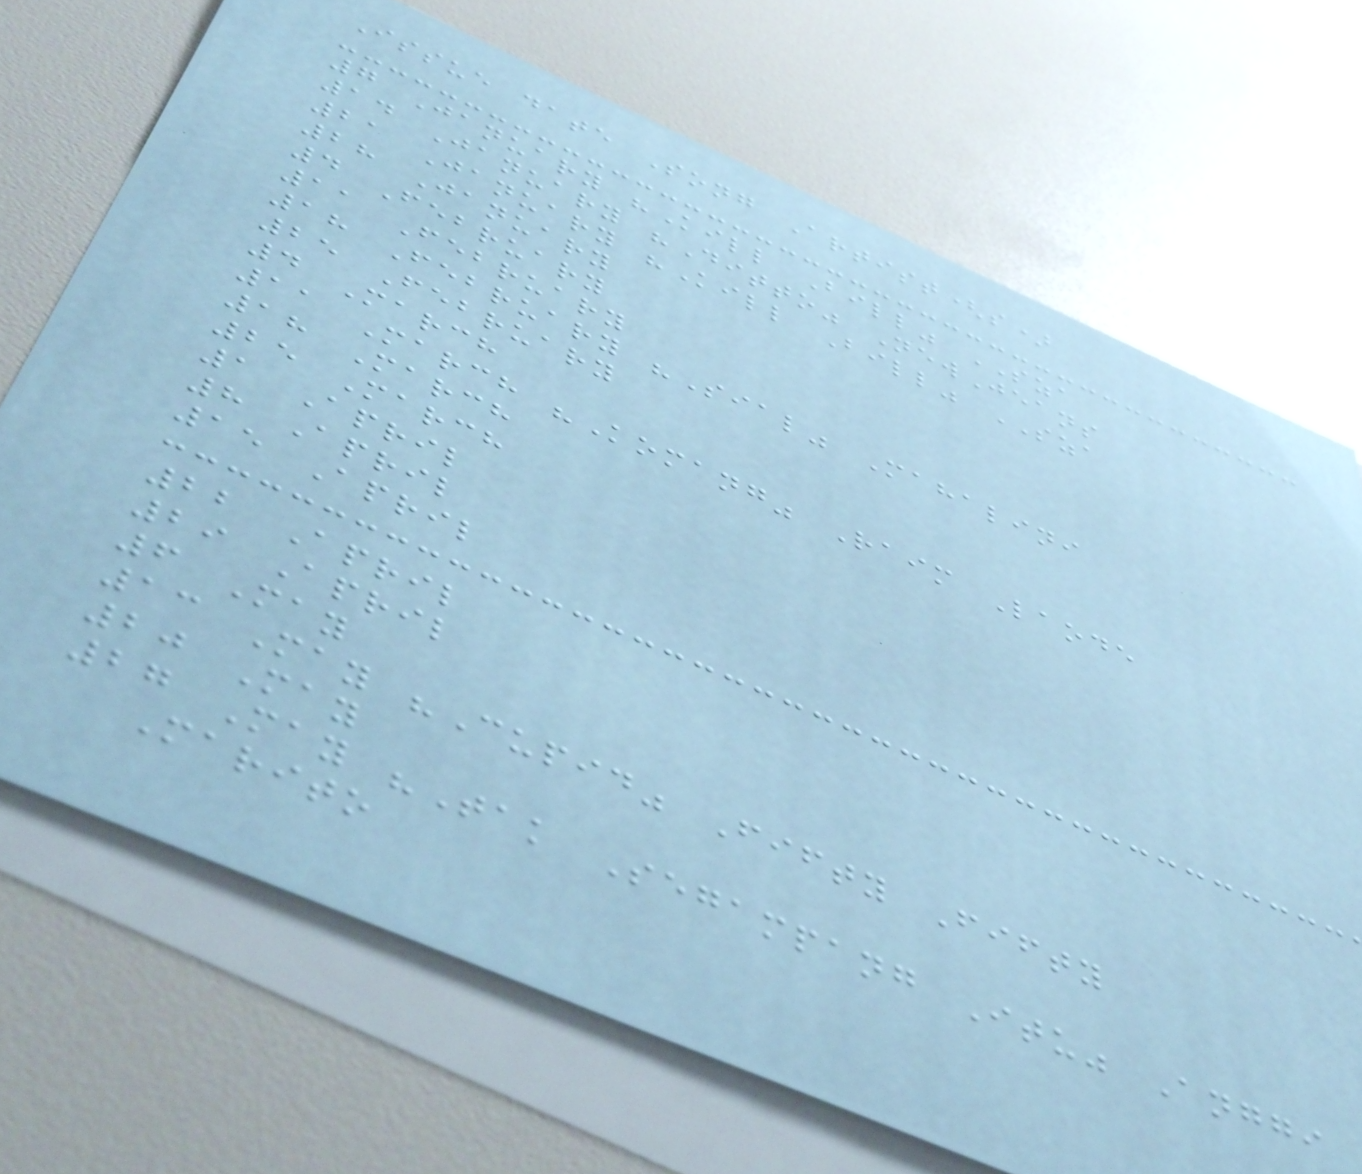Issue date Song Artist(s)
7 January "Kill Bill" SZA
14 January "Ditto" NewJeans
21 January "Kill Bill" SZA
28 January
4 February
11 February
18 February "Sial" Mahalini
25 February
4 March
11 March "Komang" Raim Laode
18 March
25 March
1 April
8 April
15 April
22 April
29 April
6 May
13 May "Cupid" Fifty Fifty
20 May
27 May "Tak Segampang Itu" Anggi
Marito
